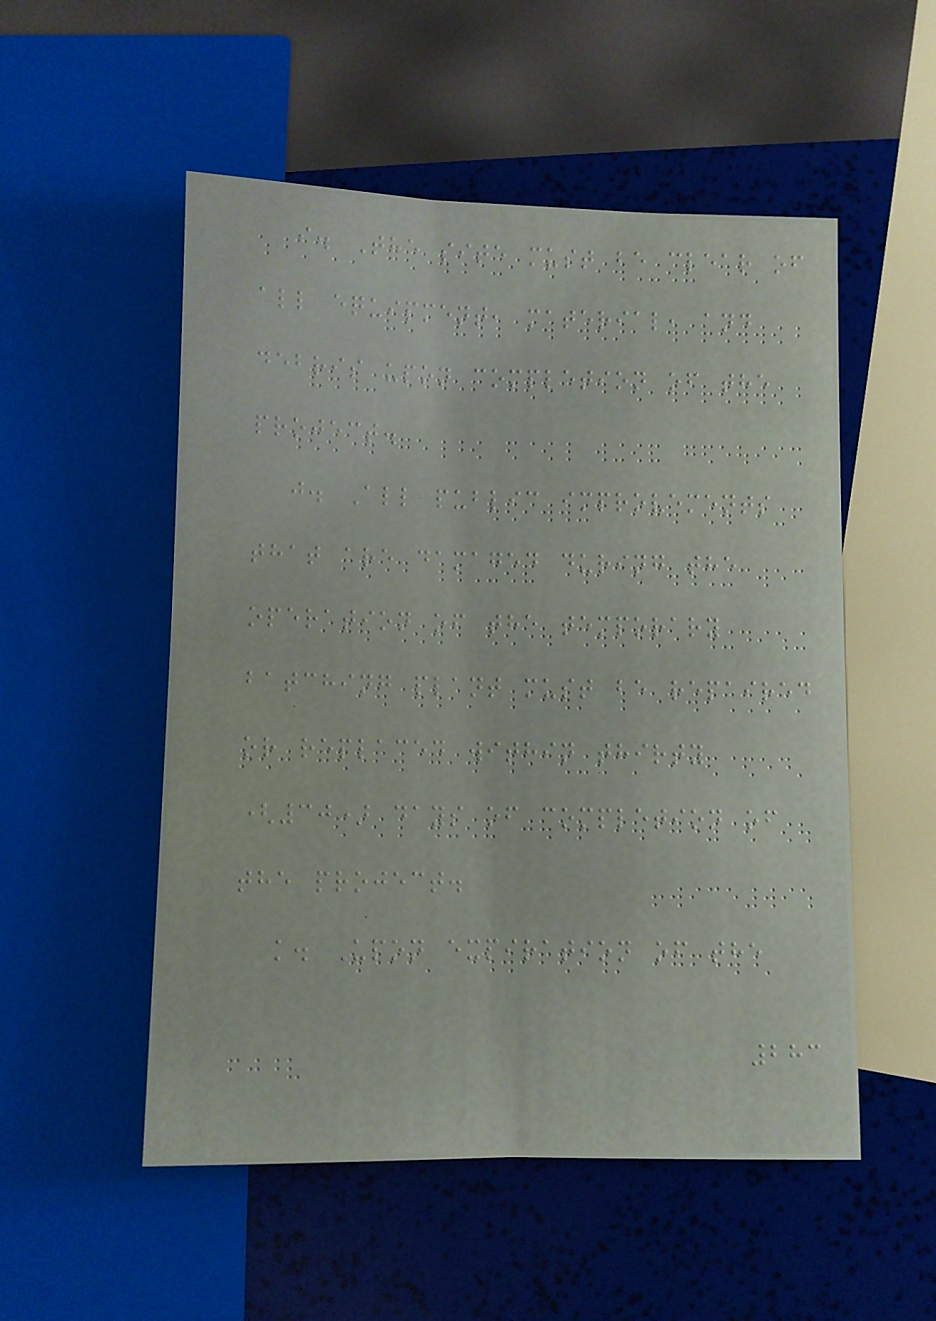i. The site must be clear of
all equipment, material, and
debris upon completion of the
project.
j. All public improvements
that are damaged during the
operation of the temporary
batching plant must be repaired
or replaced within thirty
(30) days of completion of
the project.
k. Upon expiration of the
283
